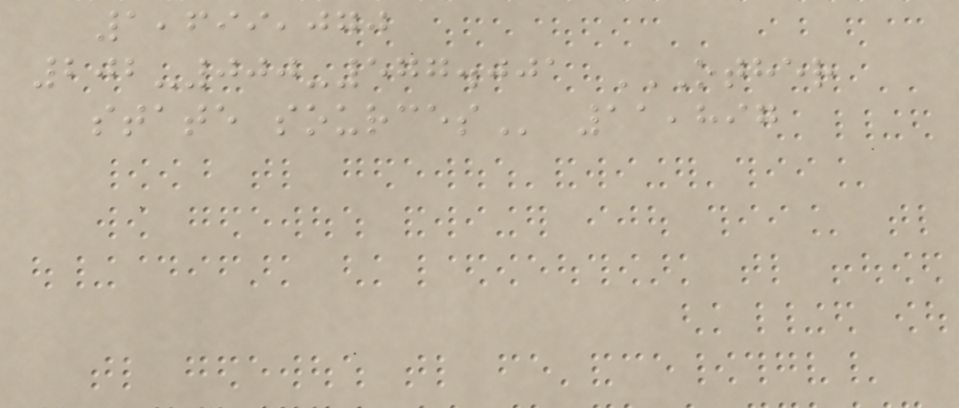1,699,070
202-000-577.001 OTHER
STATE SOURCES 11,897
